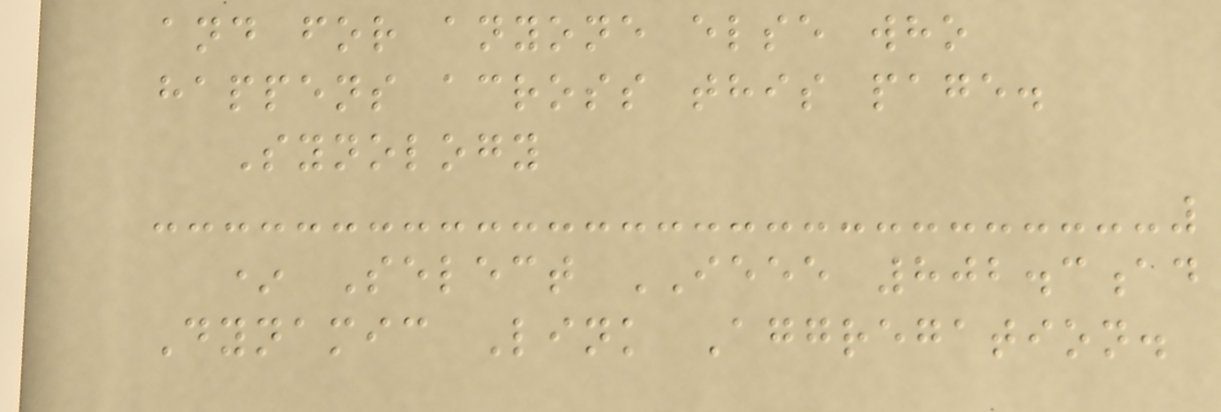and for anyone else who
happens across this page.
Synology
* Select IEEE 802.3ad
Dynamic Link Aggregation.
